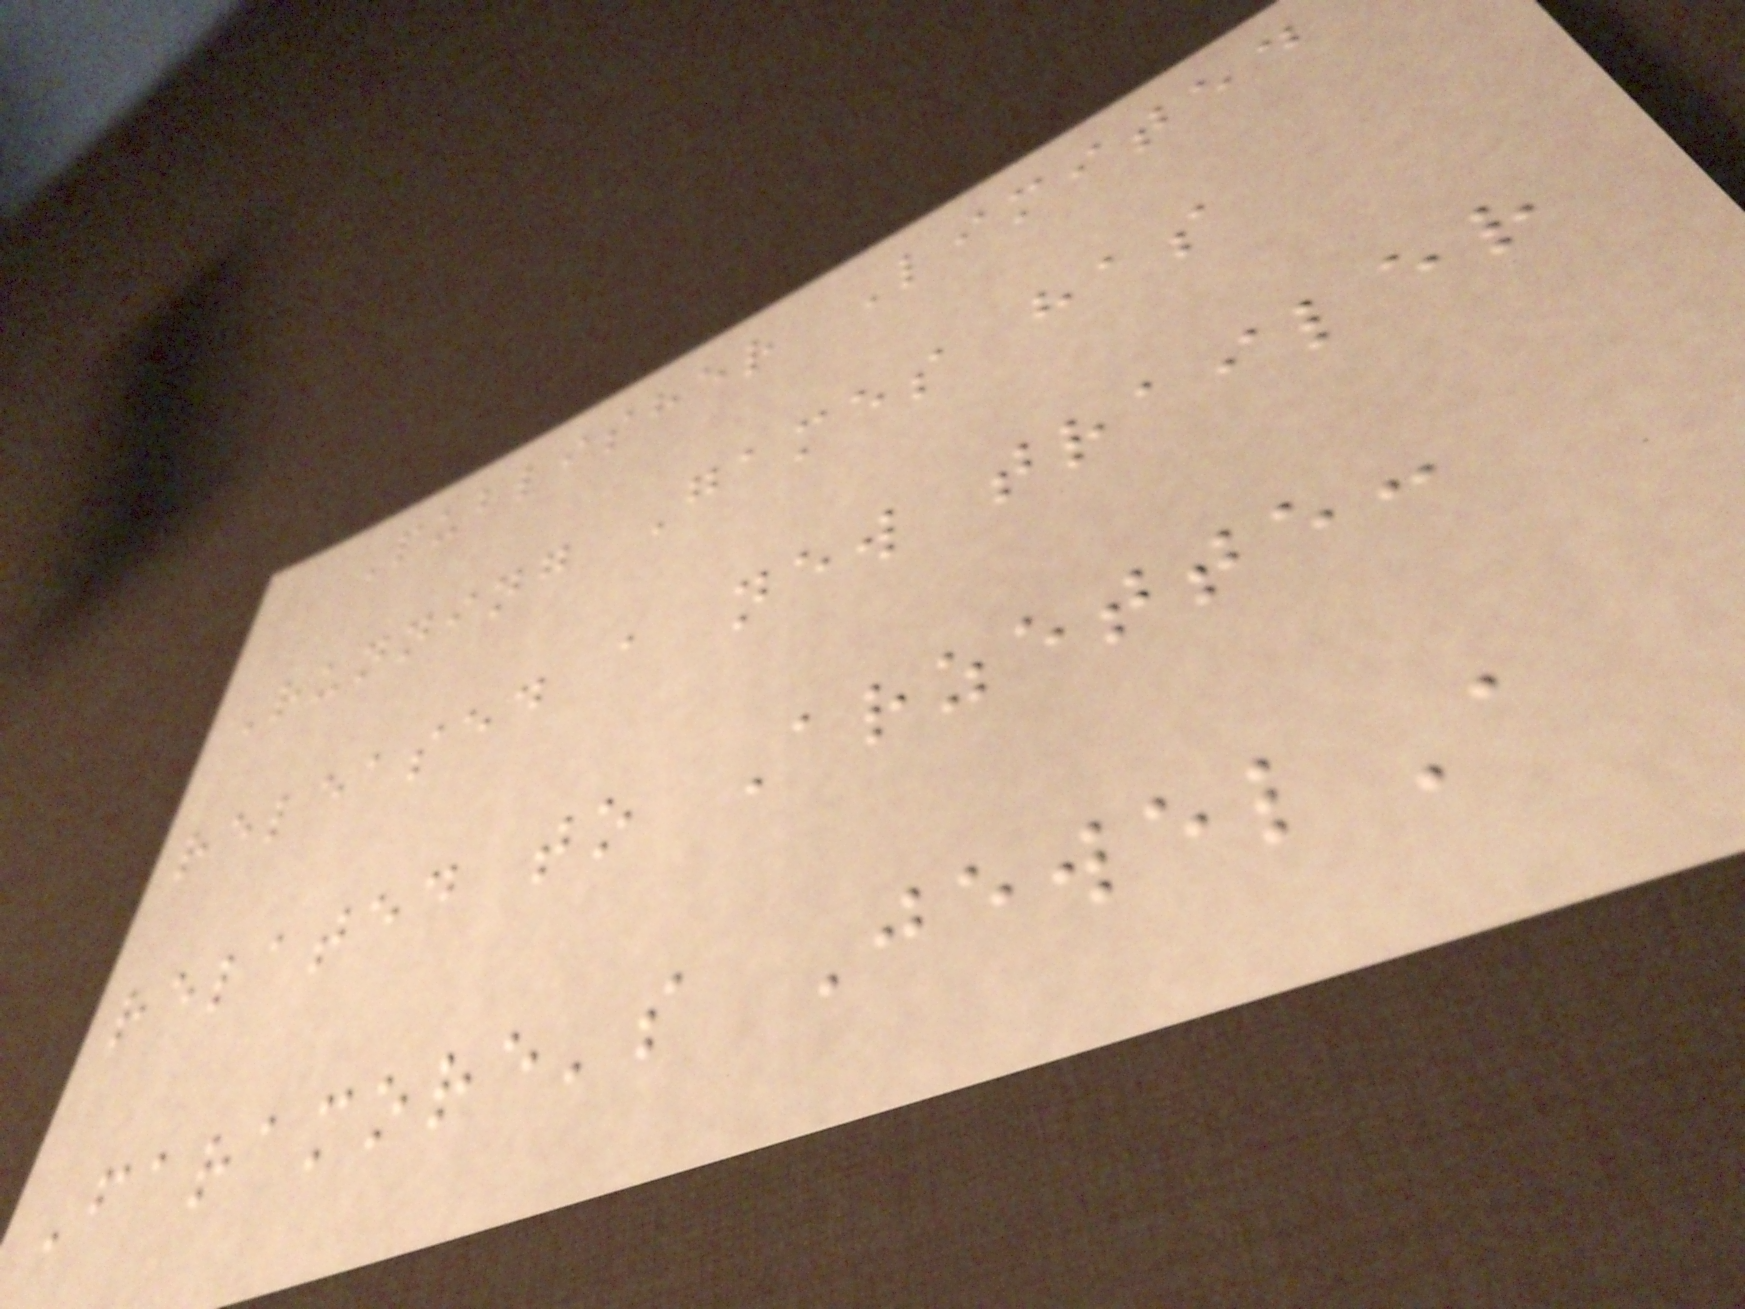Publisher Limited
Running Games has
released a new trailer
related to Arzette:
Faramore's JewelA
